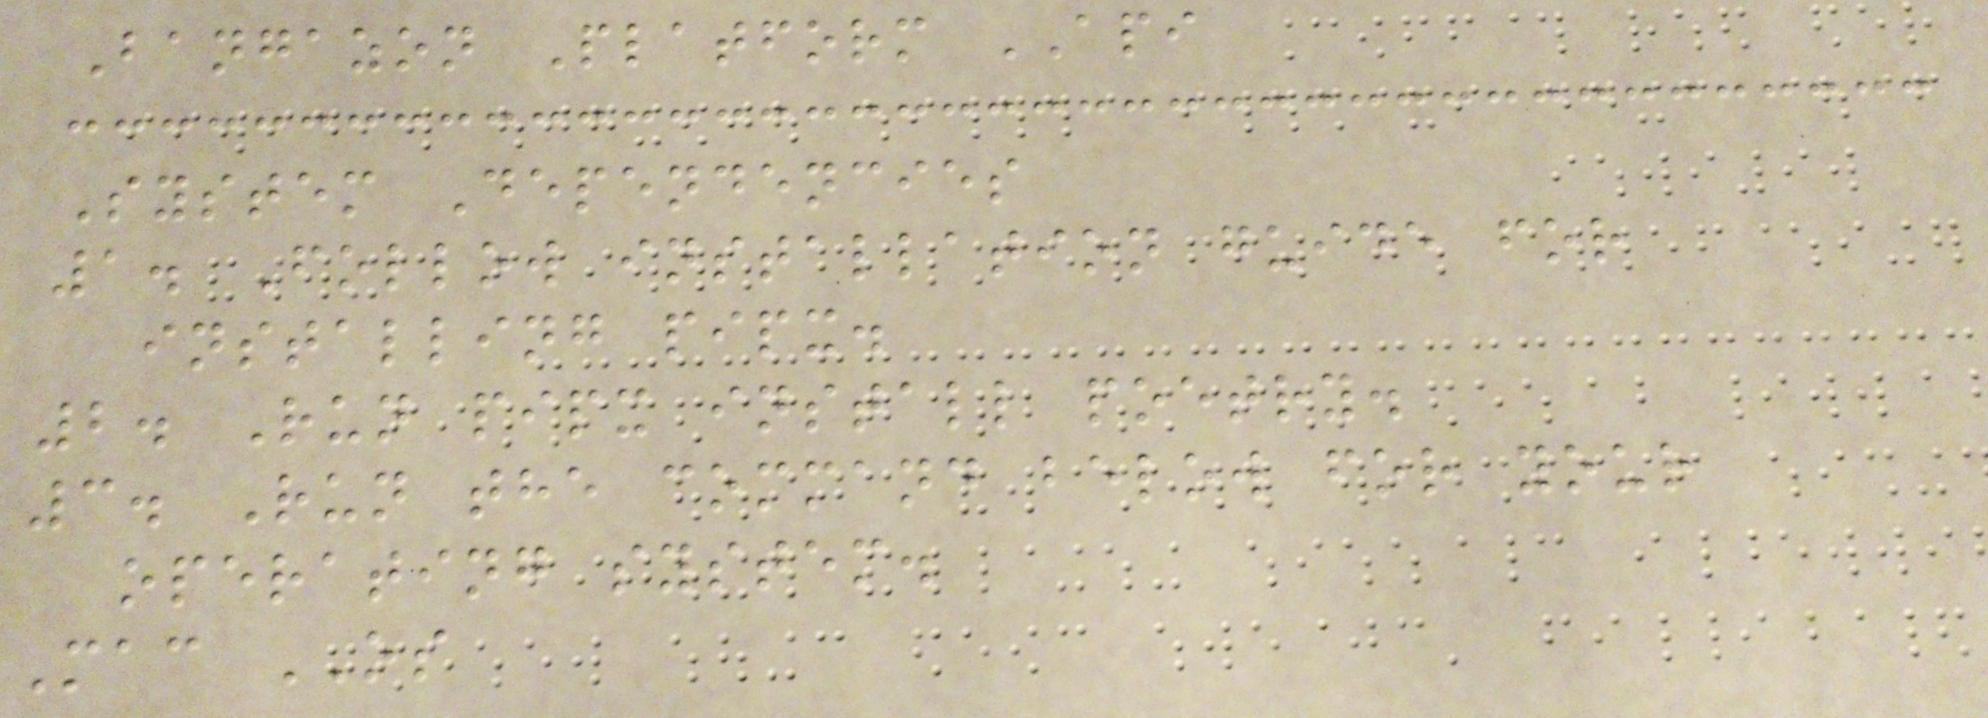Bangazon Platform API
System Dependencies
1. Follow installation guide for
installing pipx.
2. Run pipx install poetry.
3. Run the command below for your
operating system.
Mac OS
